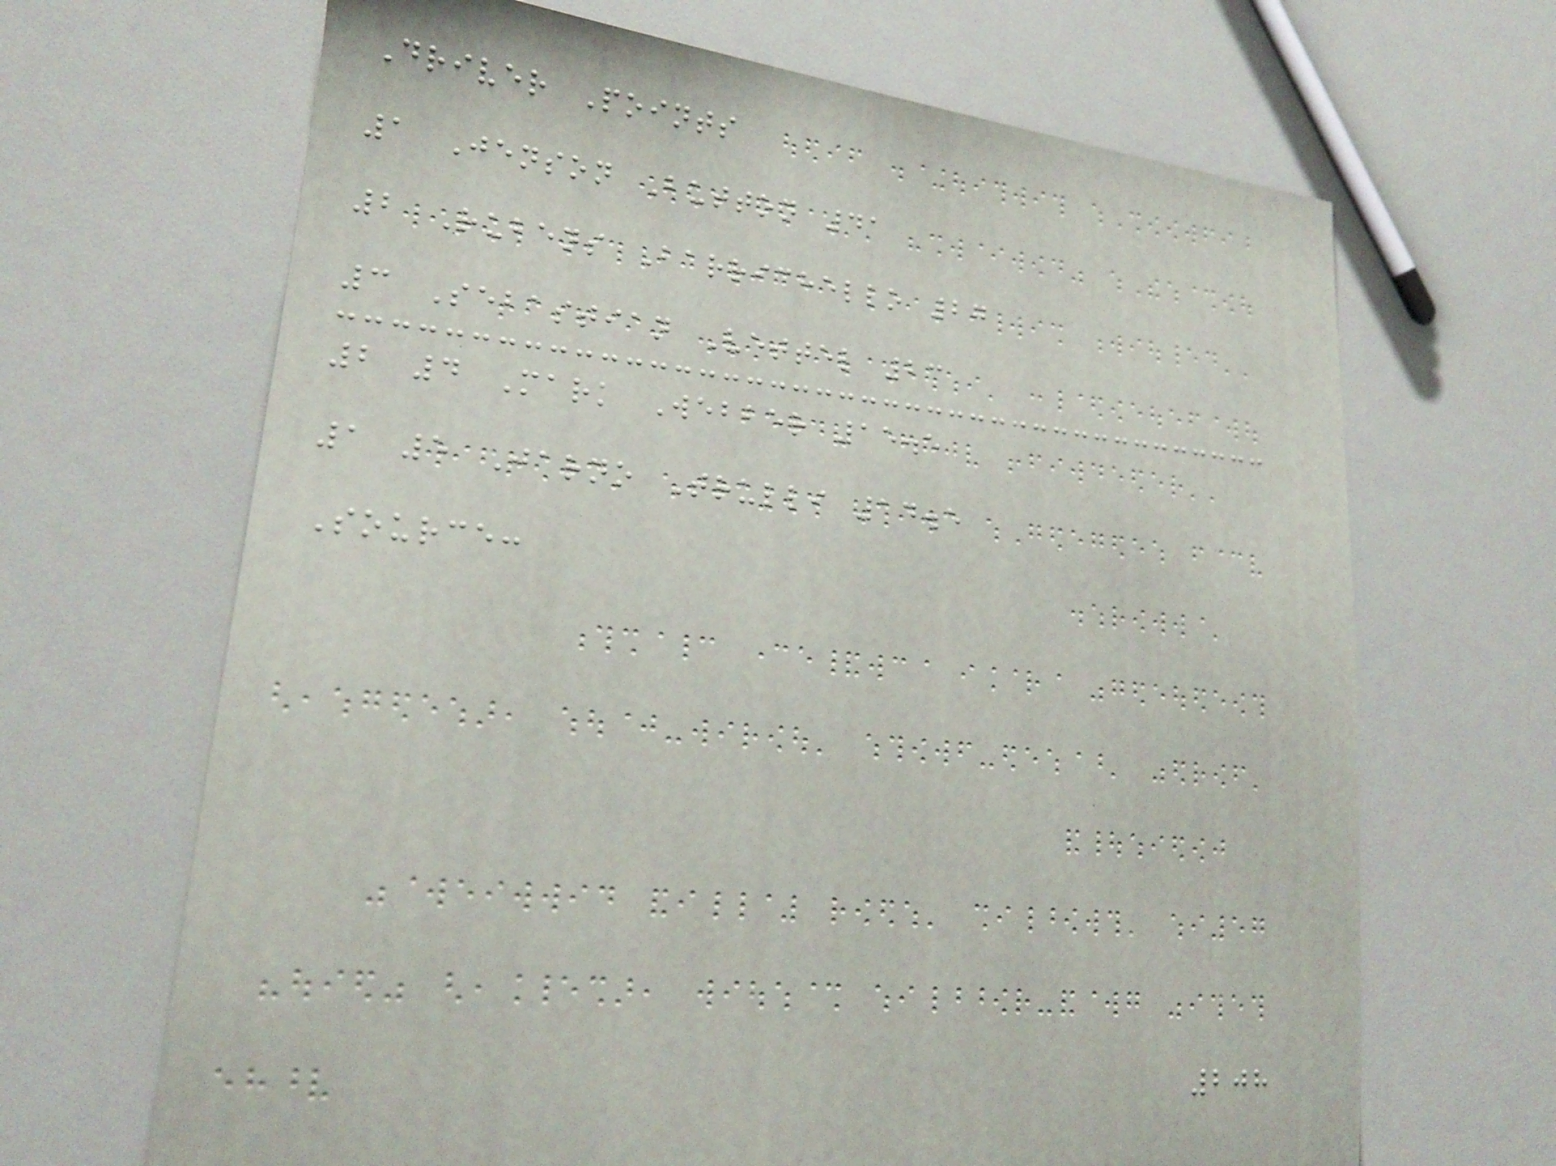Driver Points
1 Jenson Button 41
2 Rubens Barrichello 27
3 Sebastian Vettel 23
2 4 Mark Webber 15.5
1 5 Jarno Trulli 14.5
Source:
208
